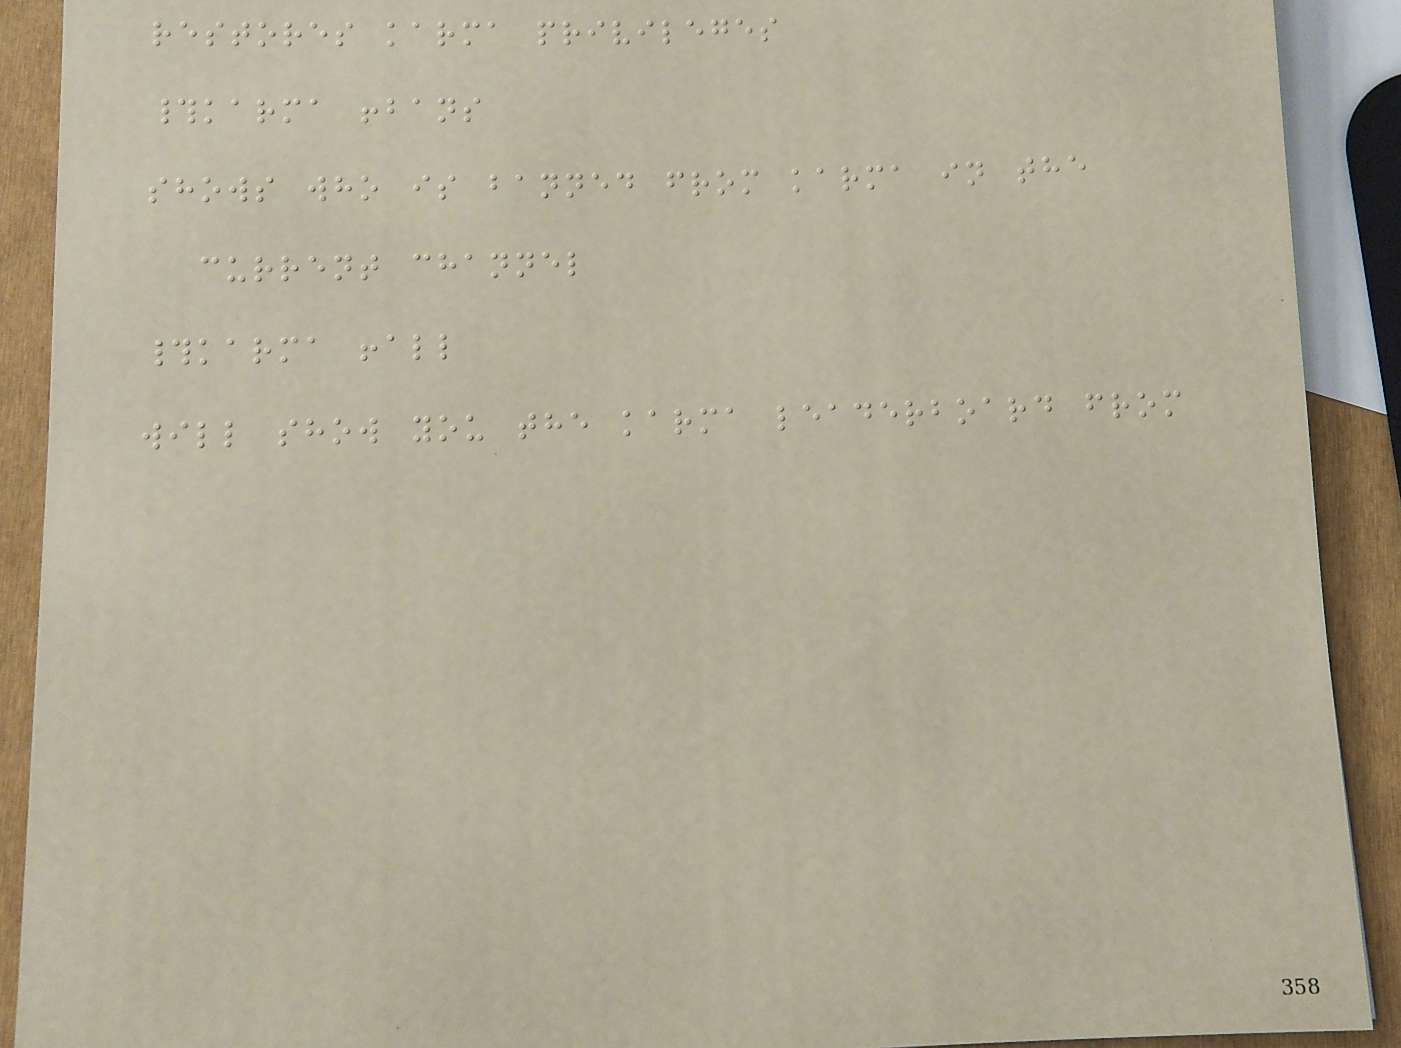restores karma privileges
#karma !bans
shows who is banned from karma in the
current channel
#karma !all
will show you the karma leaderboard from
